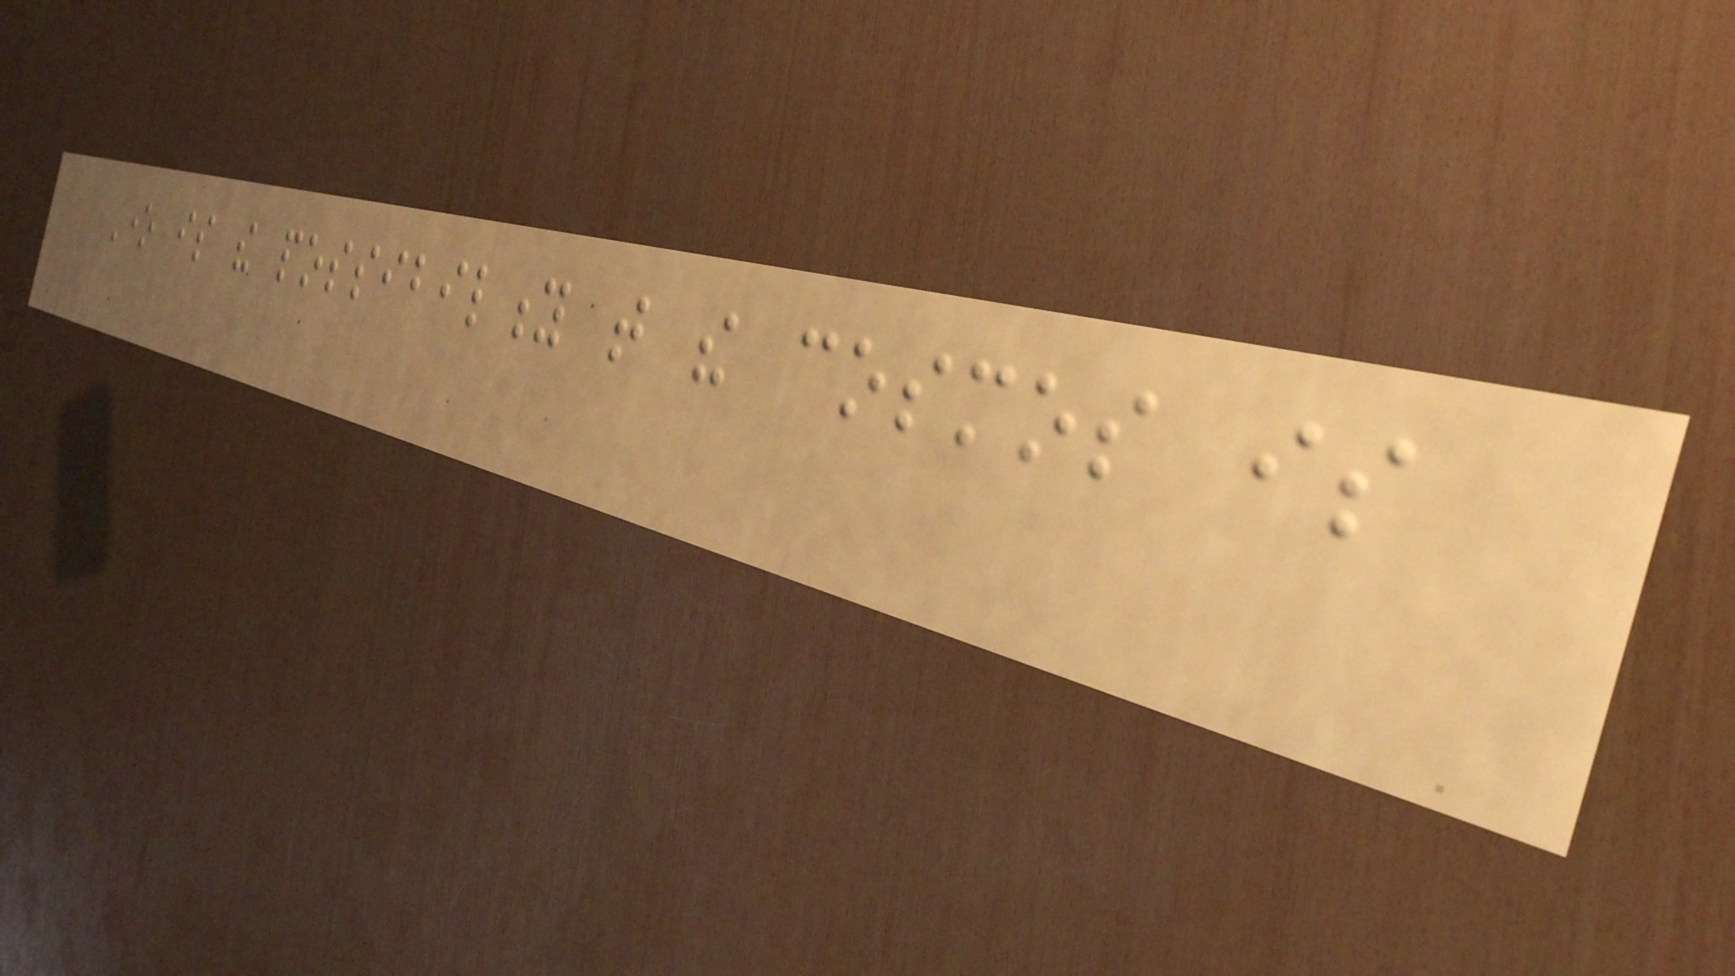One is the possibility that the cosmos is
